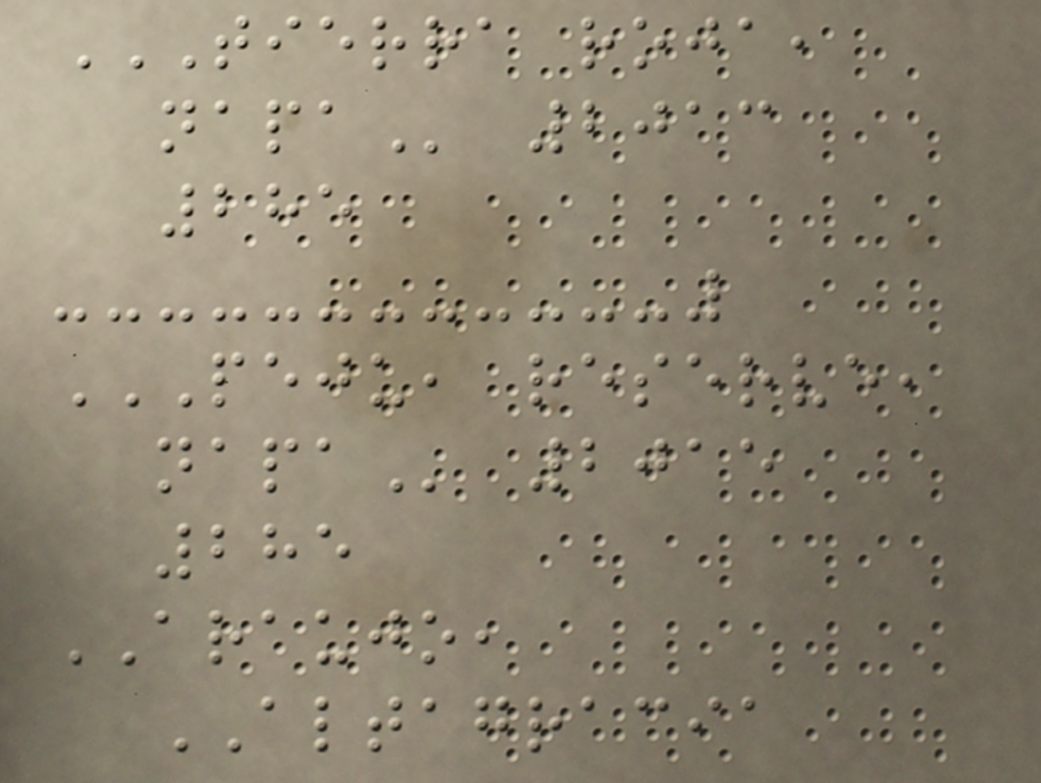TIERRA ROJA,
NAPA 2013
285
PEJU, RESERVE,
NAPA 2015
285
ARAUJO,
ALTAGRACIA
